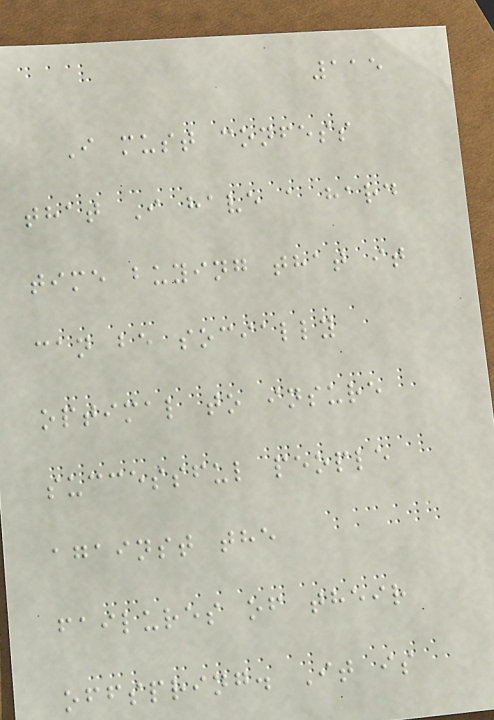115
I must confess
that I have a hard
time buying that it
can be socially
optimal to insure
successful people
against the
failures of their
offspring. It is
